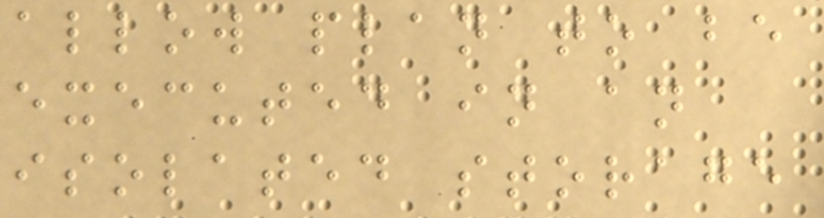allow plan to be
executed in an
isolated storage
